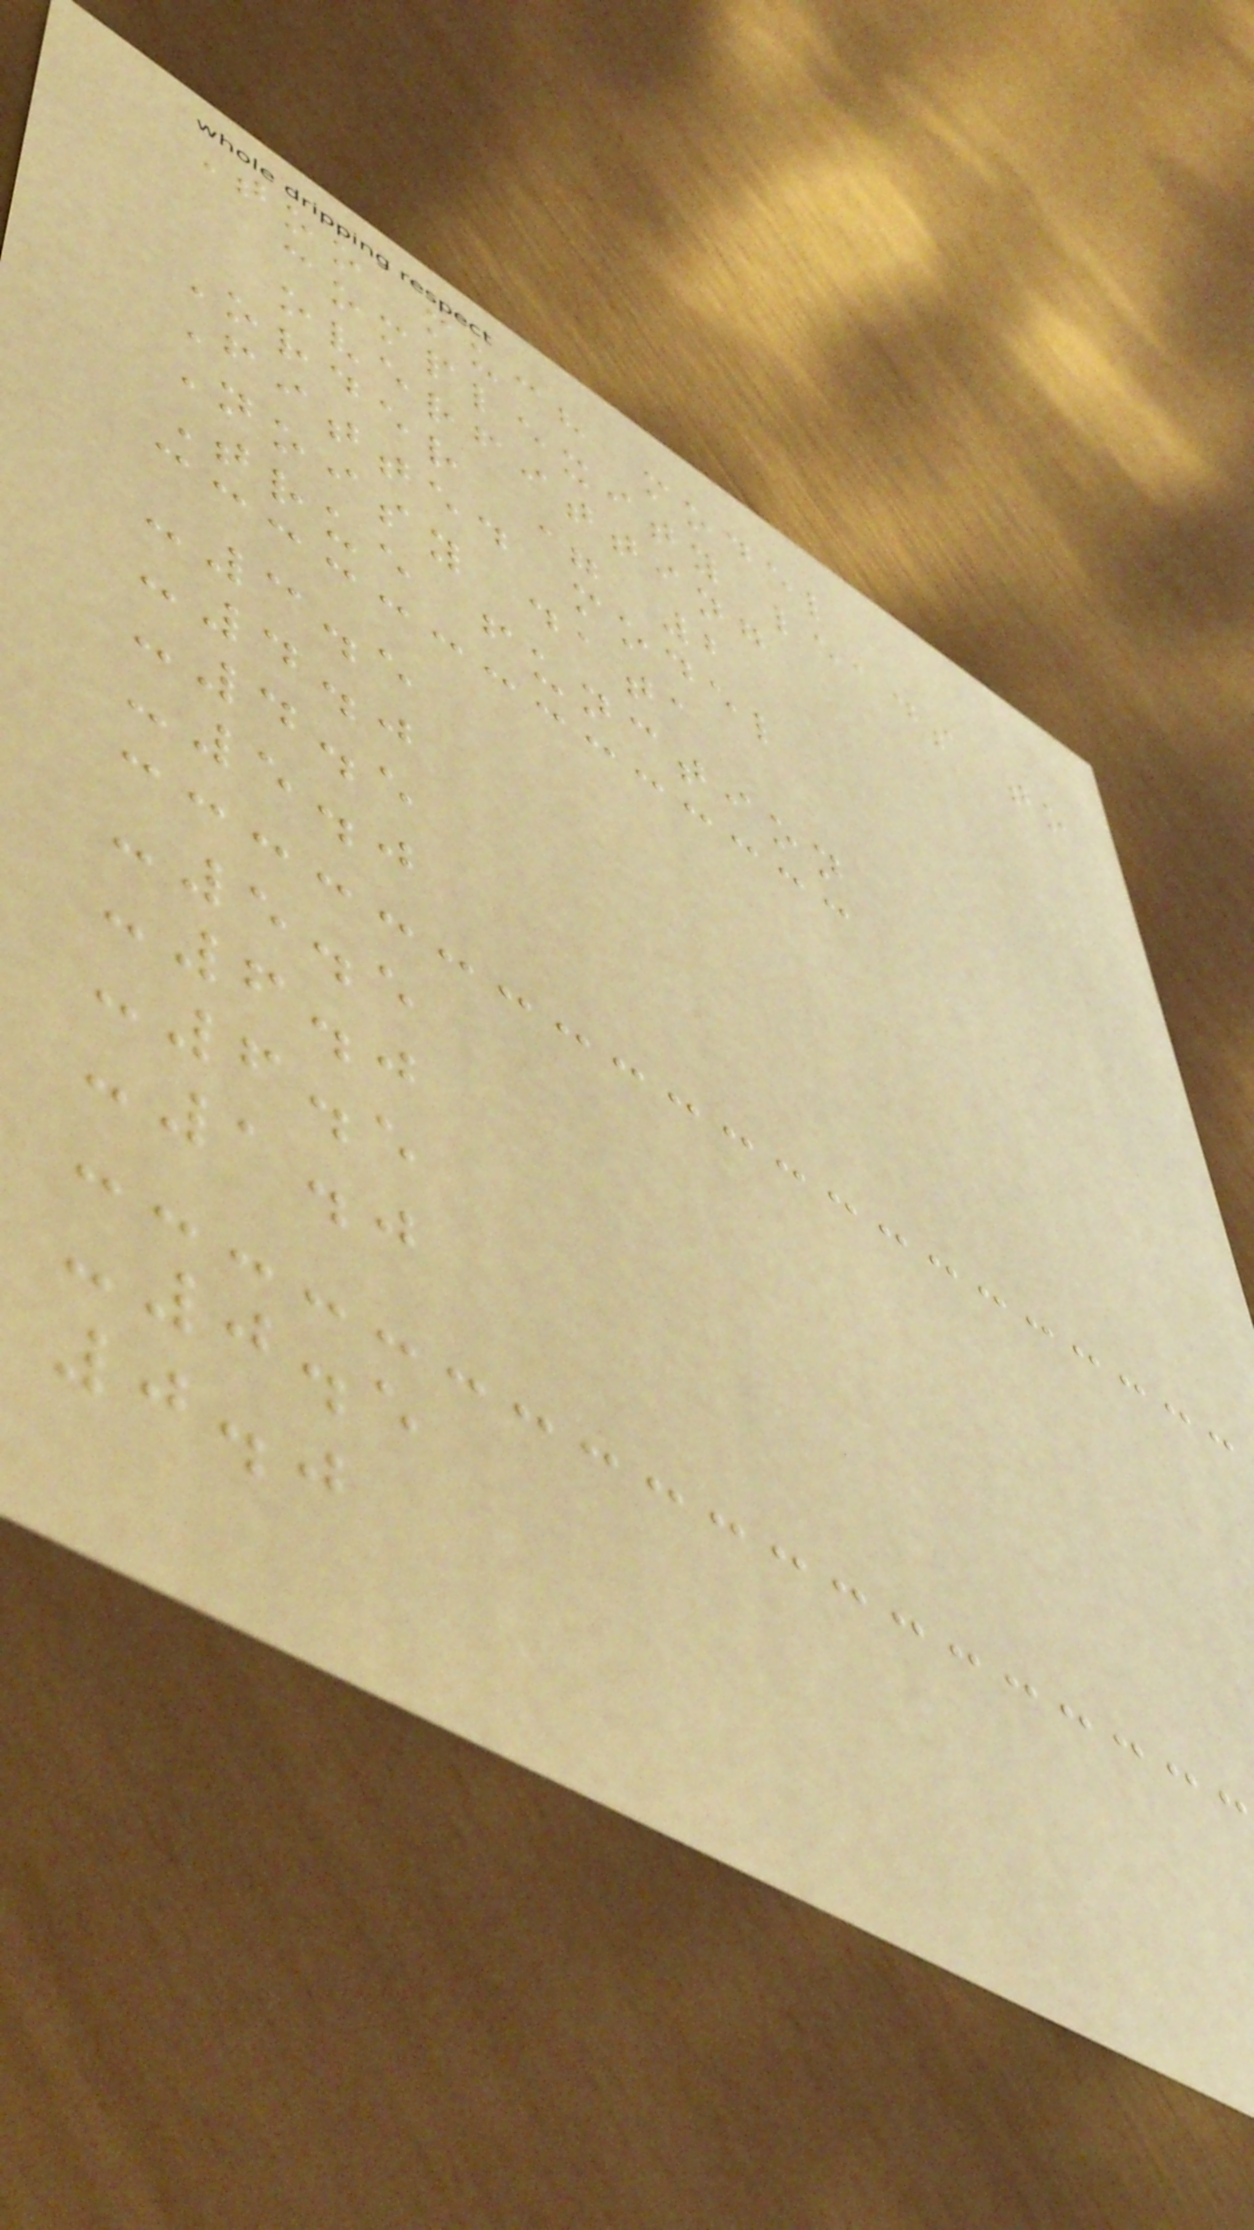Too much model
complexity leads to
overfitting
Order = 2
Fitted model
Noisy data
True function
-3.5
-4.0
-4.5
-5.0
-5.5
-6.0
-6.5
-1.0
-0.5
0.0
